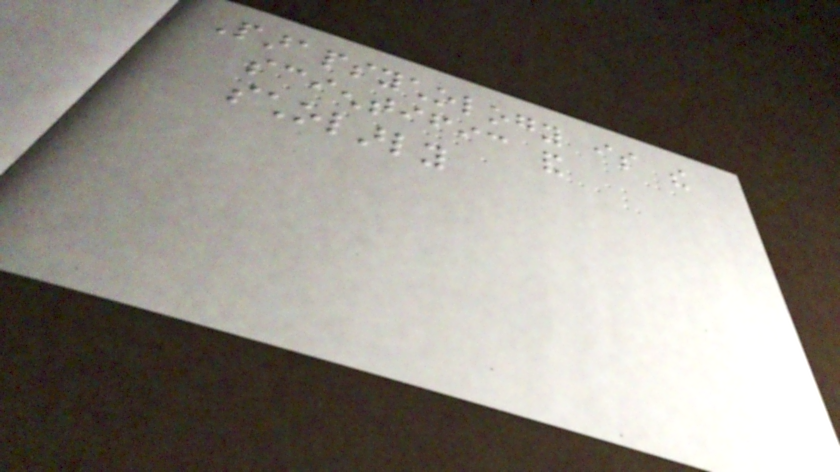Parapsychology is the
scientific and
scholarly
